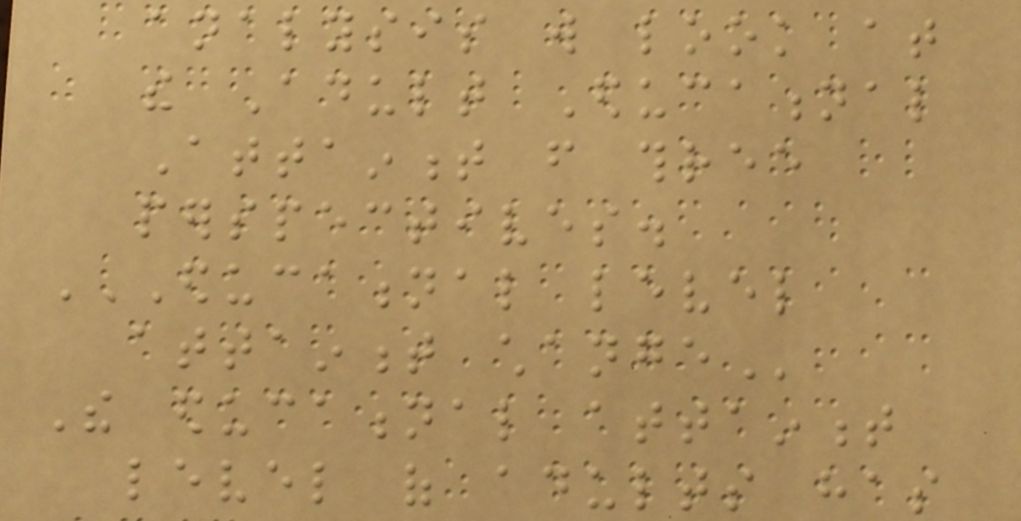analysis will look at
the Adult Educational
Attainment from three
perspectives.
EDUCATIONAL LEVEL
ATTAINMENT CHANGE
The educational attainment
level of adults has
